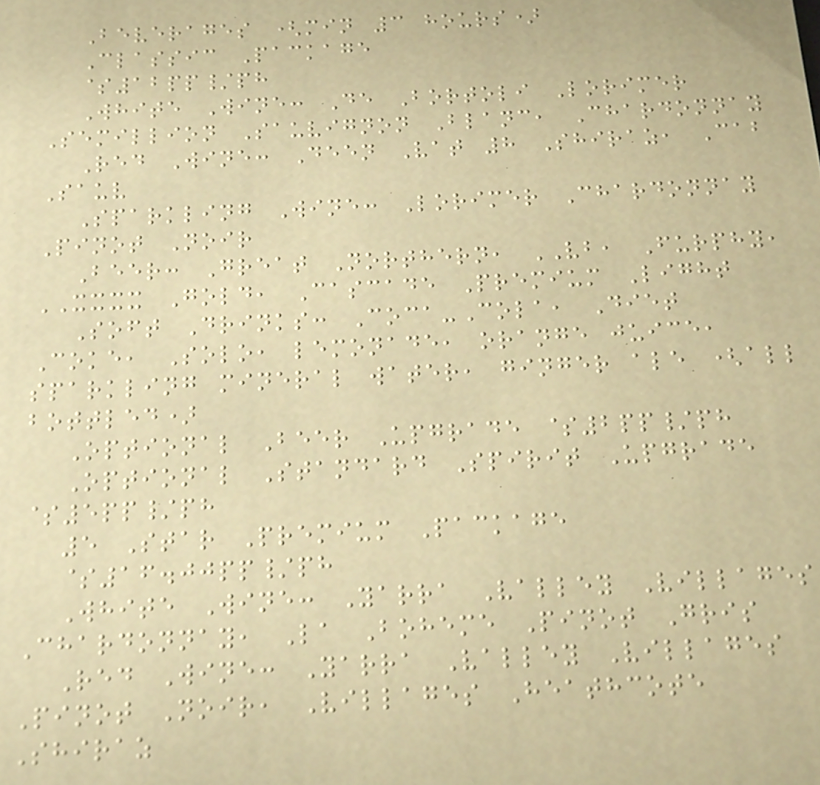Beverages (min 3 hours)
Classic Package
$12pp/ph
White Wine: De Bortoli Lorimer
Semillion Sauvignon Blanc, Chardonnay
Red Wine: Deen Vat 8 Shiraz, Cab
Sauv
Sparkling Wine: Lorimer Chardonnay
Pinot Noir
Beer: Great Northern, VB, Furphy,
XXXX Gold, Cascade Premium Light
Soft Drinks: Coca-Cola, Diet
Coke, Solo, lemonade, orange juice,
sparkling mineral water, ginger ale (all
bottled)
Optional Beer Upgrade $2pp/ph
Optional Standard Spirit Upgrade
$5pp/ph
5 Star Premium Package
$16.00pp/ph
White Wine: Yarra Valley Villages
Chardonnay, La Boheme Pinot Gris
Red Wine: Yarra Valley Villages
Pinot Noir, Villages Heathcote
Shiraz
